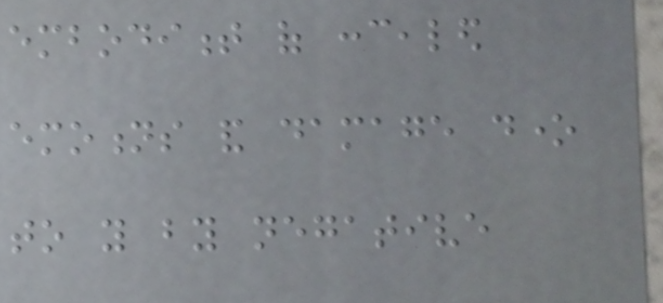embodiment of concealed
emotions and damage done
to you by negative
